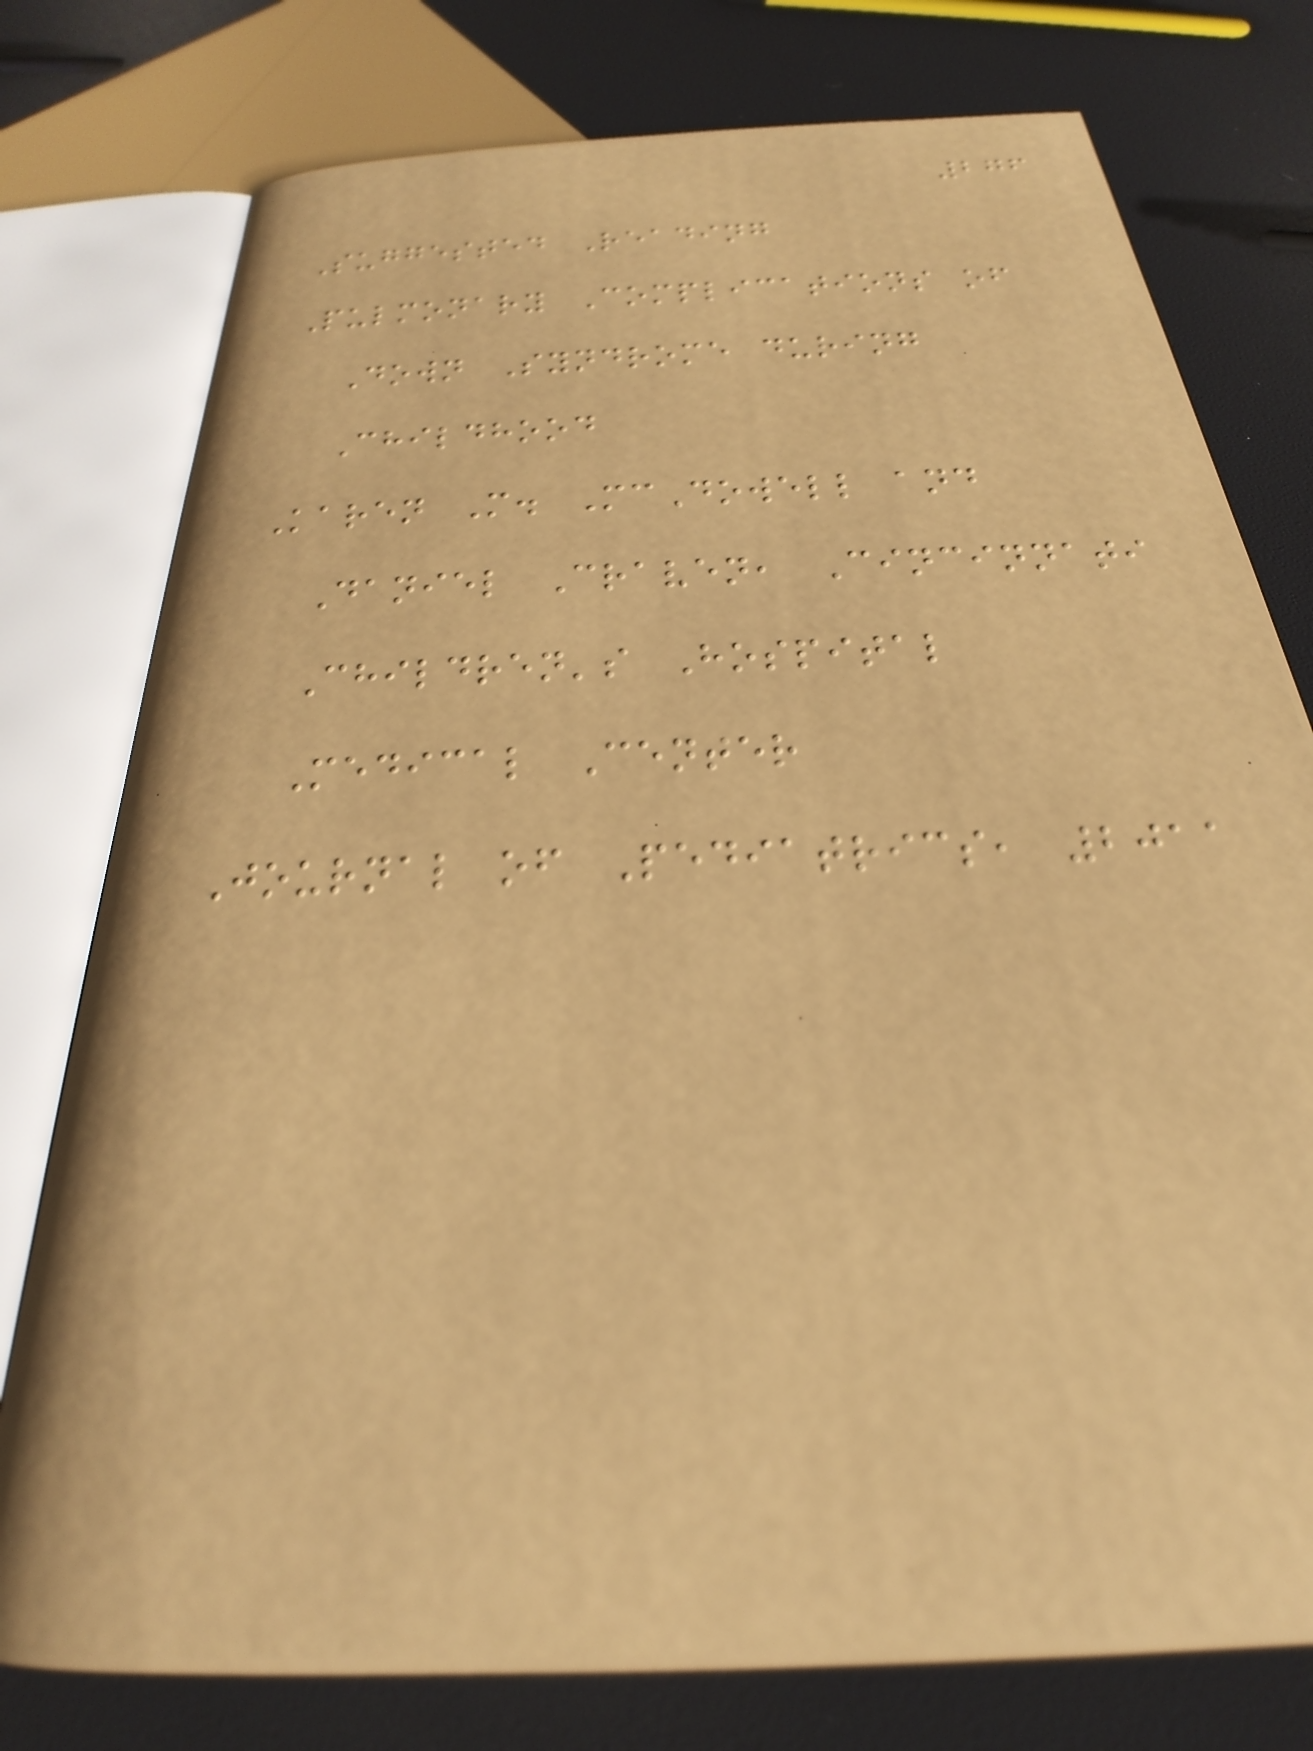276
Suggested Reading
Pulmonary Complications of
Down Syndrome during
Childhood
Karen M. McDowell and
Daniel Craven, Cincinnati
Children's Hospital
Medical Center
Journal of Pediatrics, 2011
